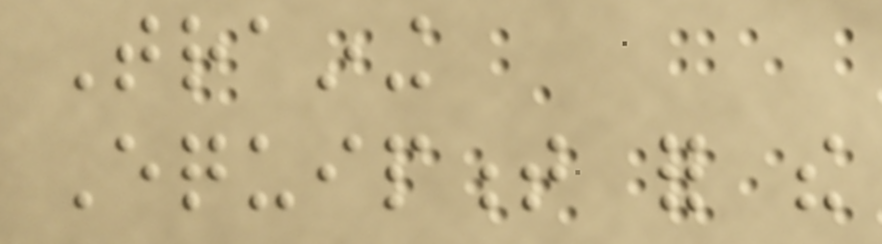Training
Equipment for the
